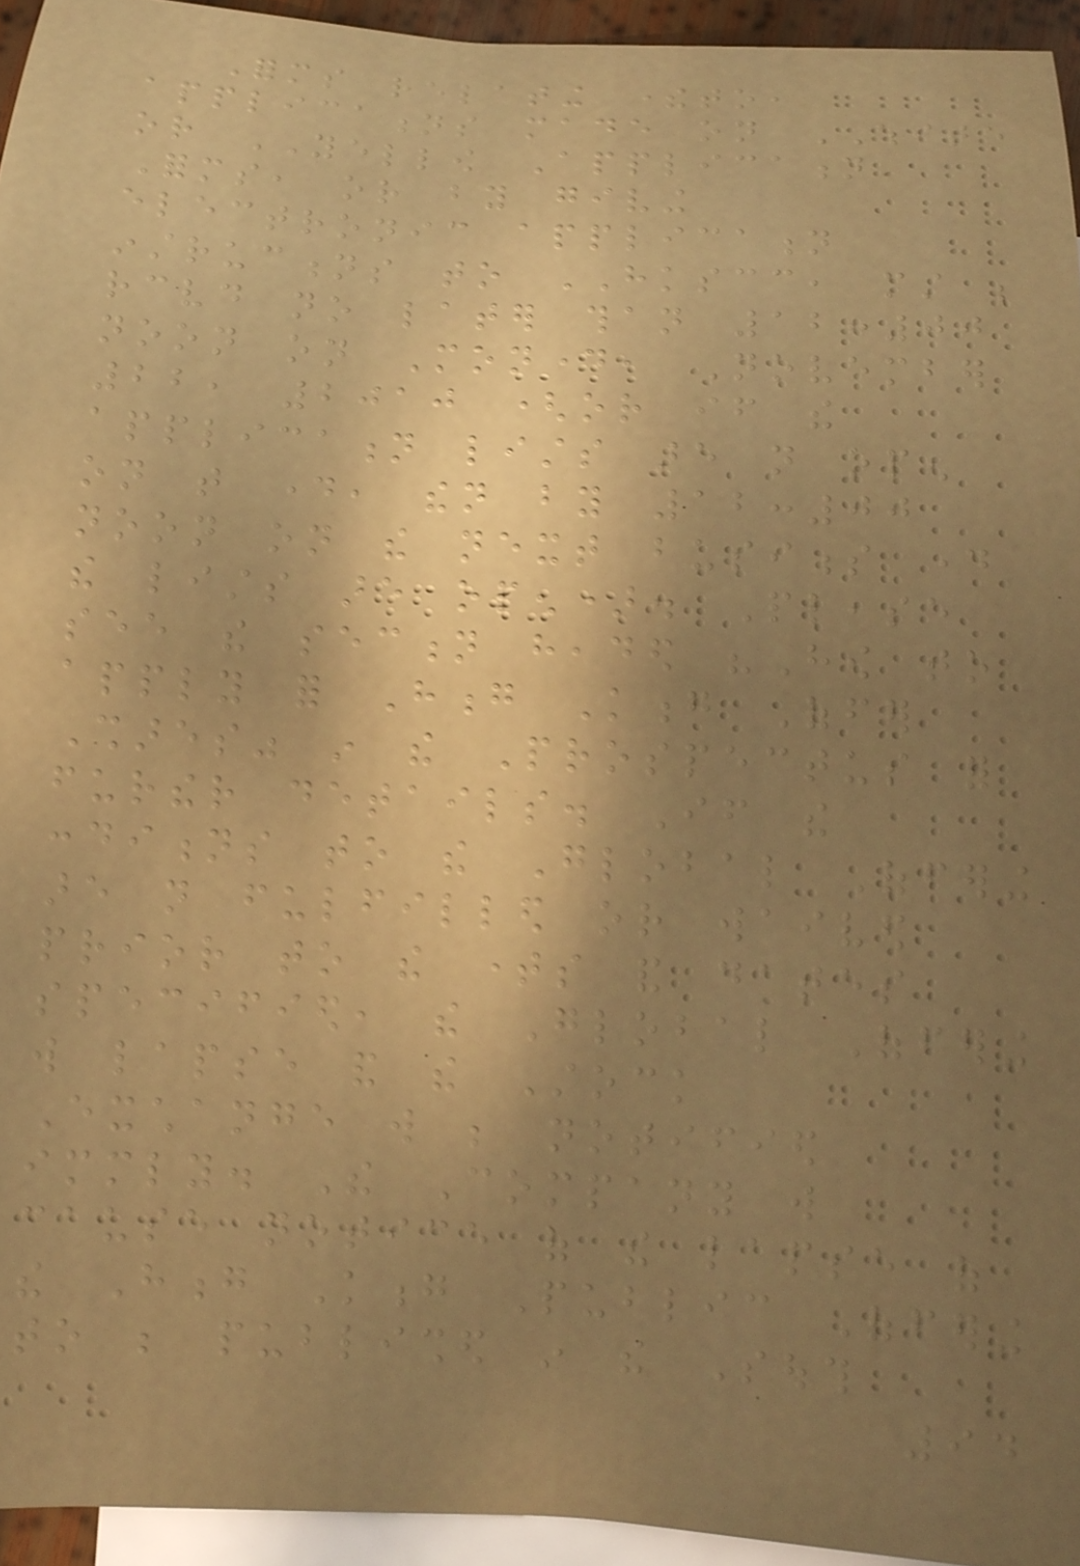Forms relating thereto,
applications made on WHITE
or YELLOW Application
Forms, or by giving
electronic application
instructions to HKSCC, must be
received no later than 12:00
noon on Monday, November
22, 2010 (or if the
application lists are not open
on that day, then by 12:00
noon on the next business day
the lists are open). Please
see the section headed "How to
apply for Hong Kong Offer
Shares" in the Prospectus for
further details. If the
conditions to the Global Offering
are not fulfilled or waived
prior to the times and dates
specified, the Global Offering
will lapse and the Stock
Exchange will be notified
immediately. The Company will
cause notice of the lapse of
the Hong Kong Public Offering
to be published in the South
94
